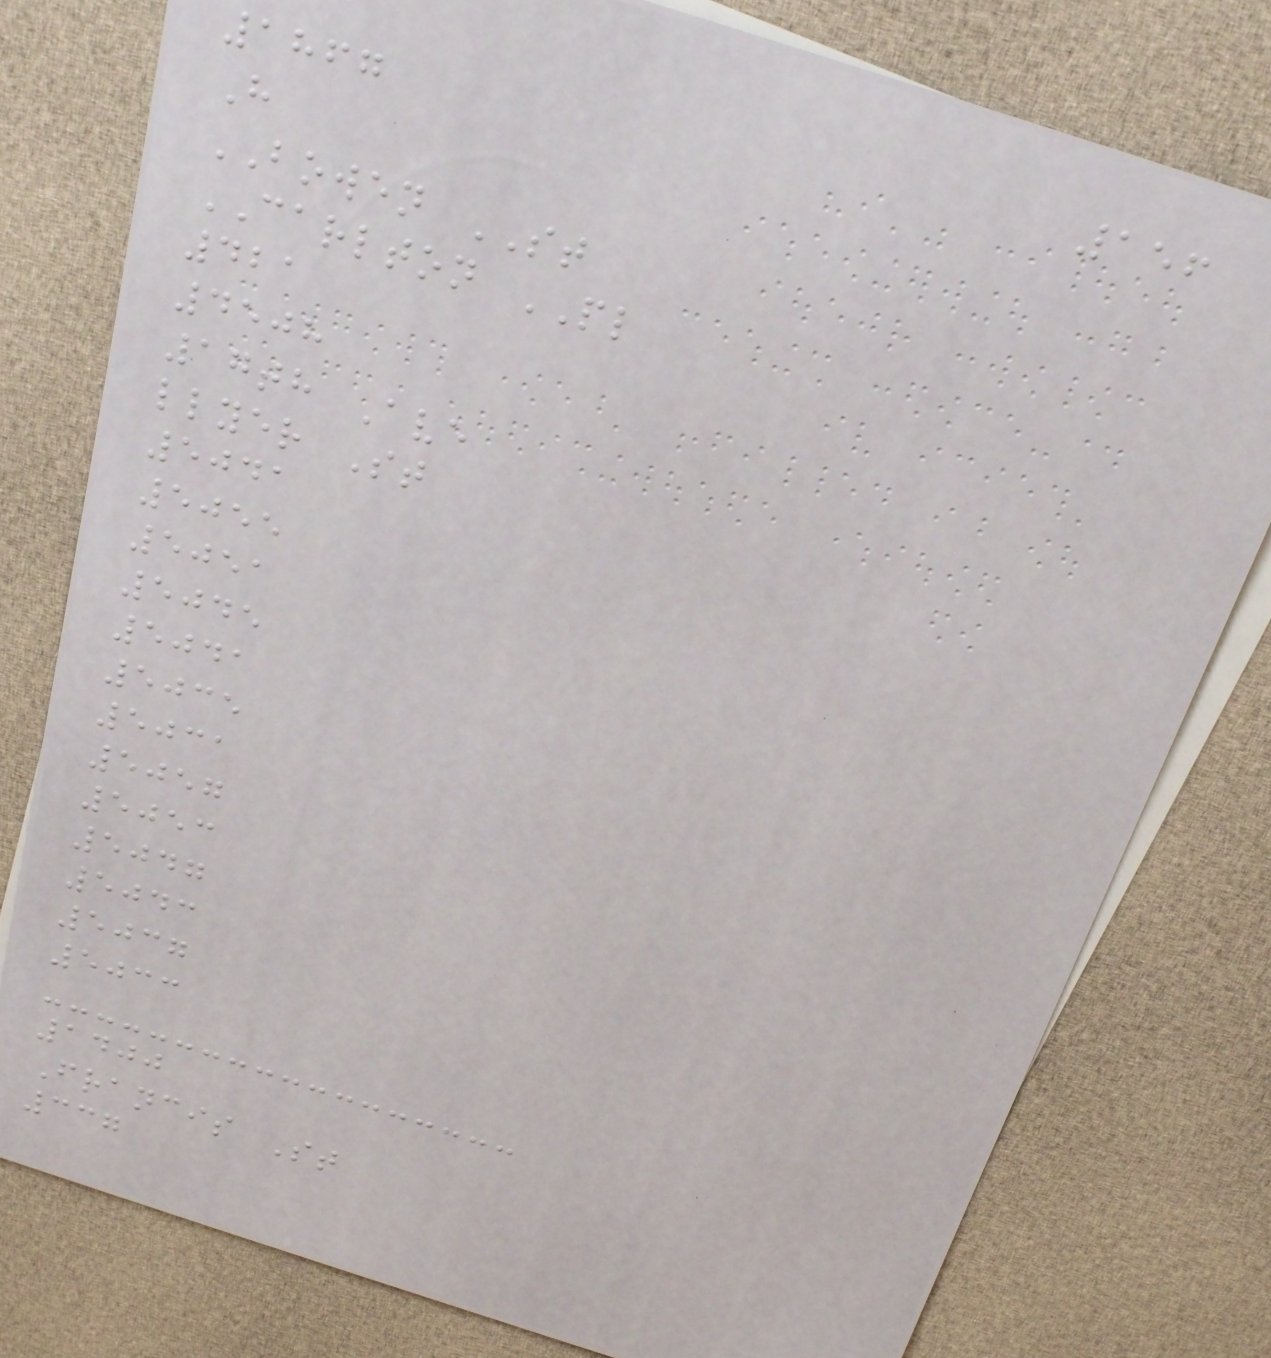156
1867
H
BOWEN ST
CARLTON PL
421
4508
17th Ave
llyer St
5041
5055
5051
5045
5041
5035
5031
5057
5053
5047
5043
5037
5033
1400
Francis St
337
